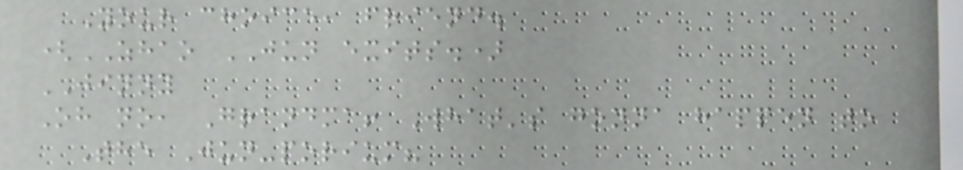Your choice, friend.
(ZHAO JUN exits.)
JINNY
Oh no, Grandma! What's gonna happen to
The Jun-porium?
